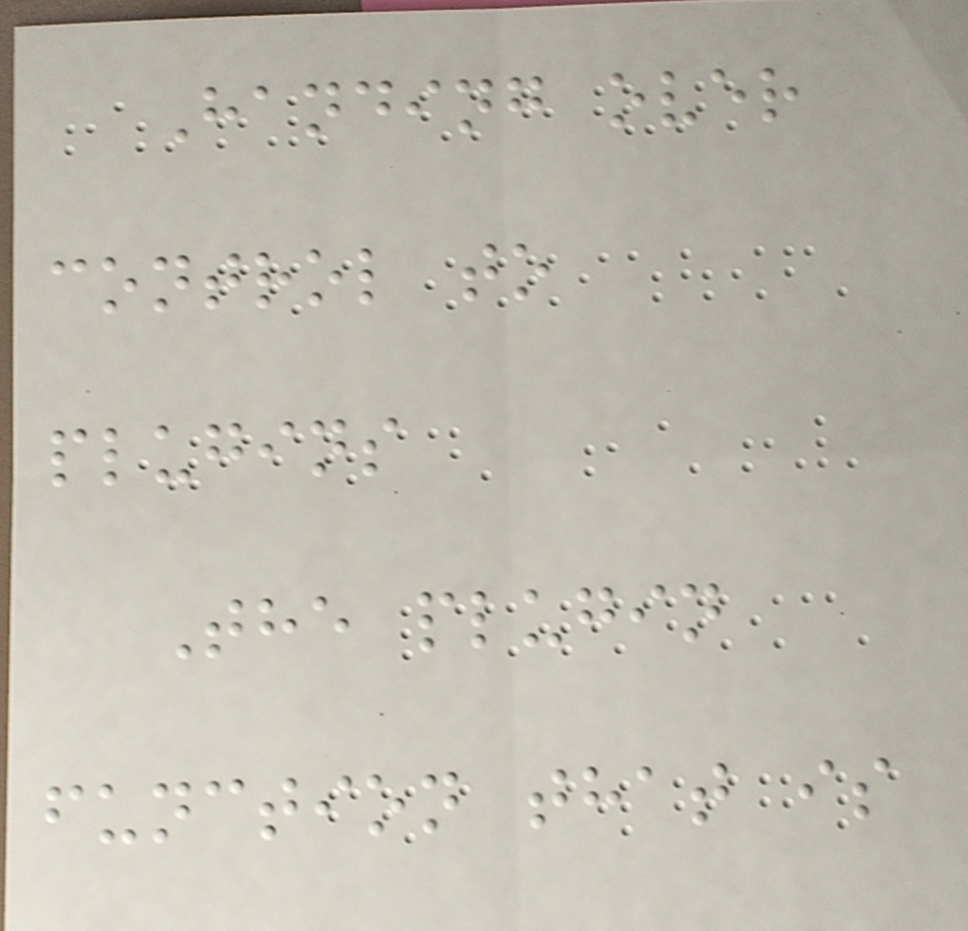Handing over
control to
plugins
The plugin
function that is
